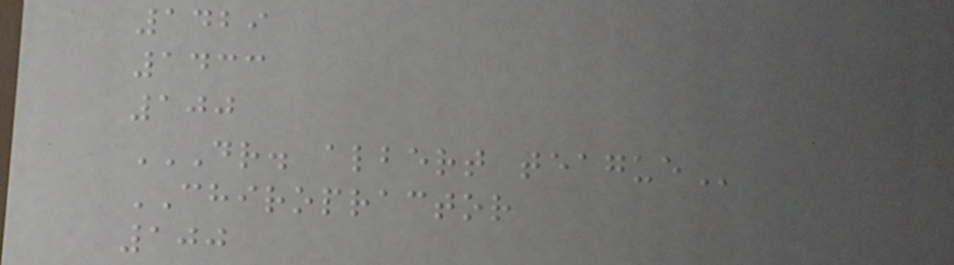1429
1433
100
DR. ALBERT TEAGUE
CHIROPRACTOR
100
